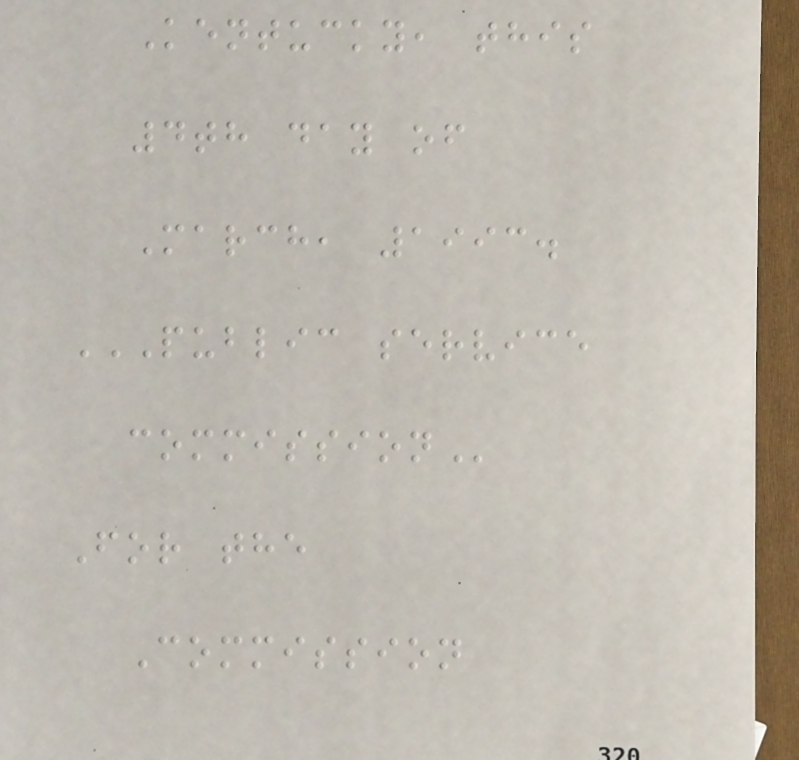Kentucky, this
4th day of
March, 1993.
PUBLIC SERVICE
COMMISSION
For the
Commission
